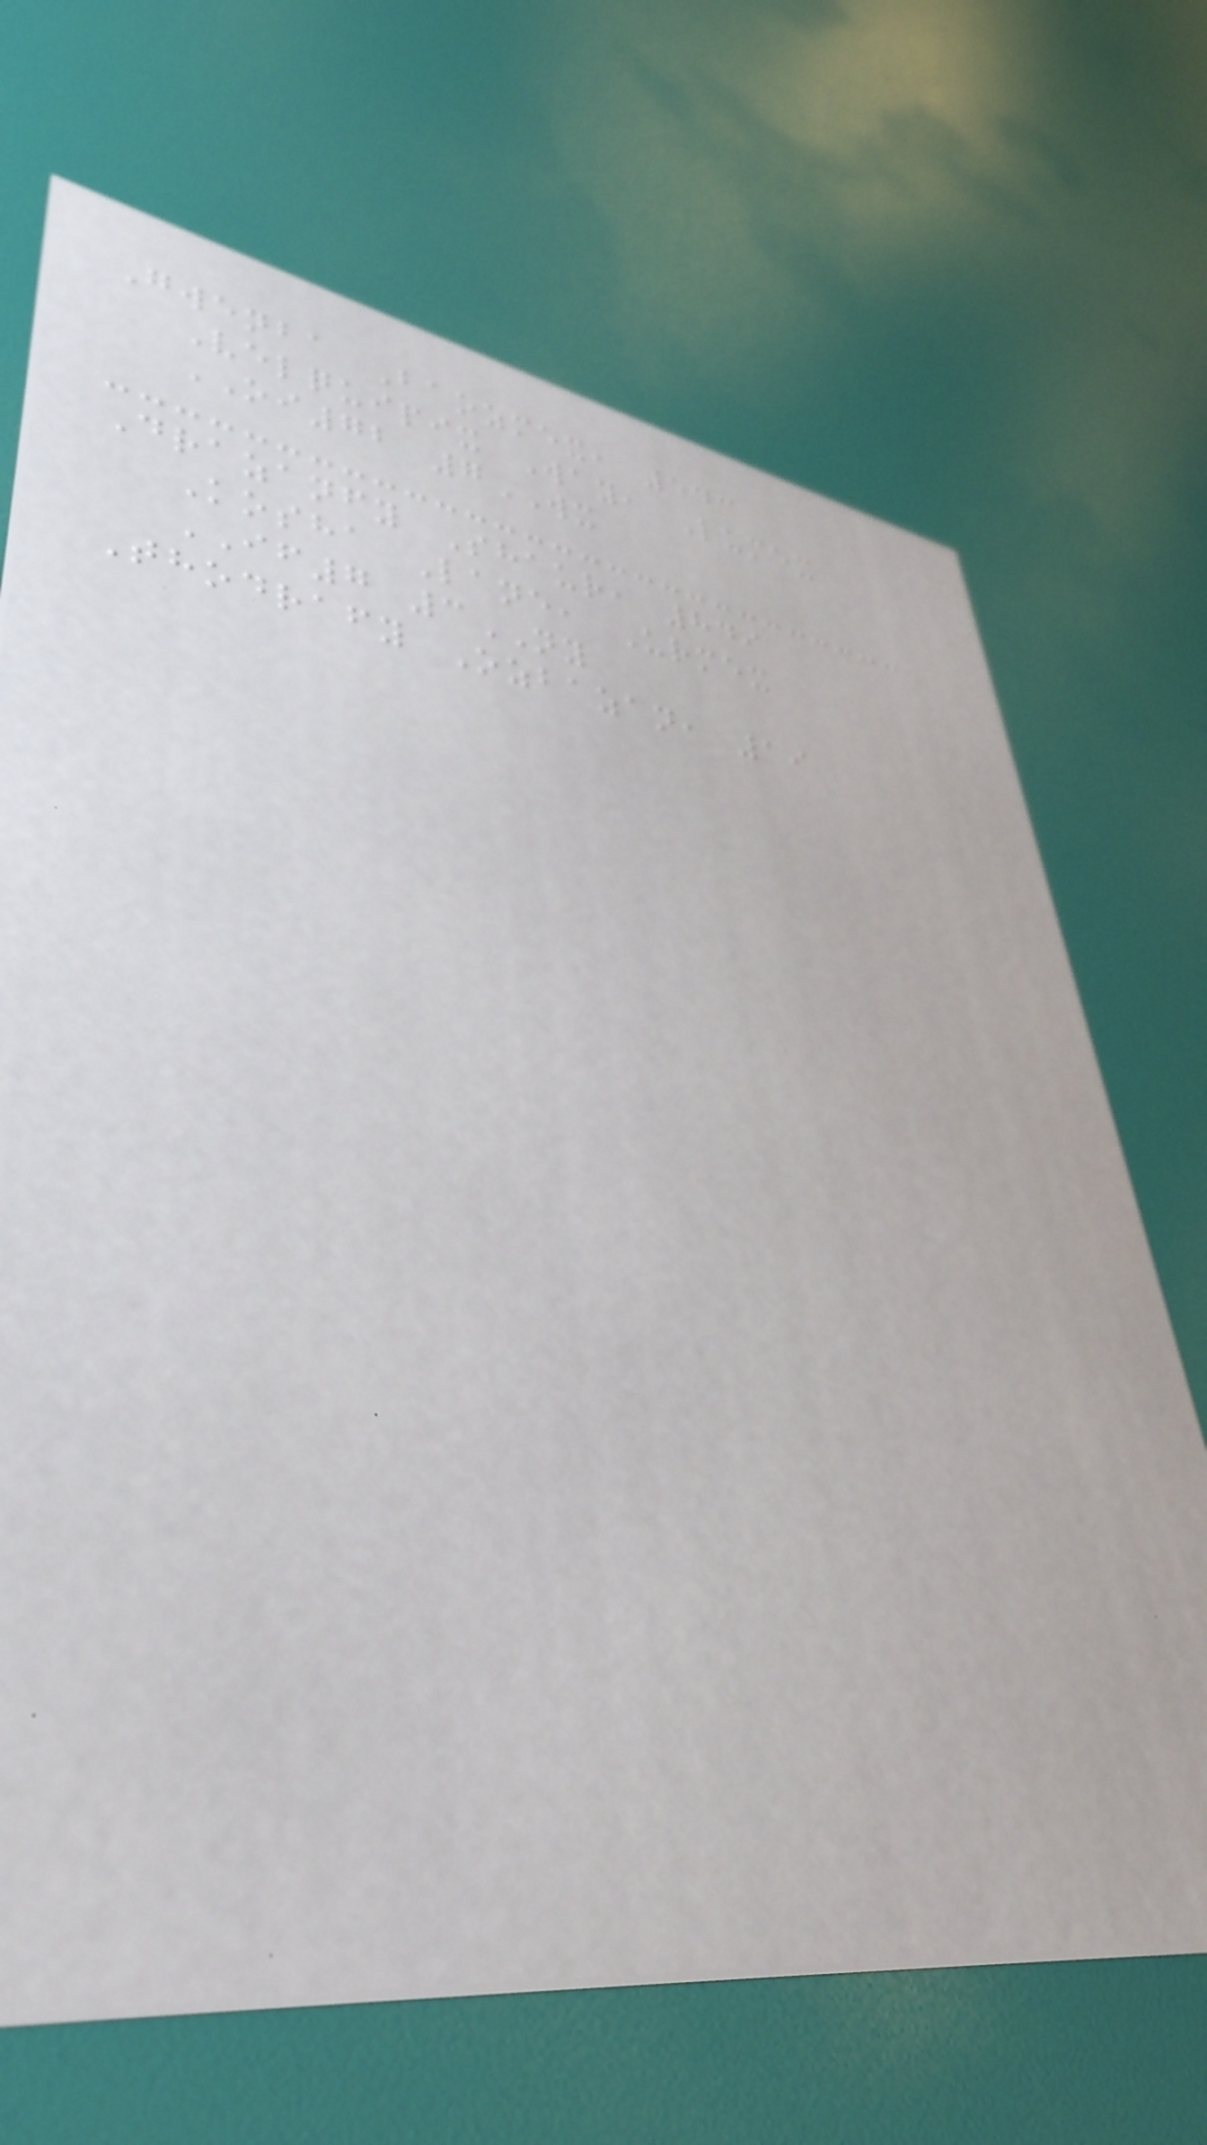Gwenba Baozmex, 543
Velquipix Way, Lumex
OI72 7WX
Drazanfy Shaur, 849
Kosha Lane, Urmex
IF7 3NY
Thodrafy Ozbazan, 19
